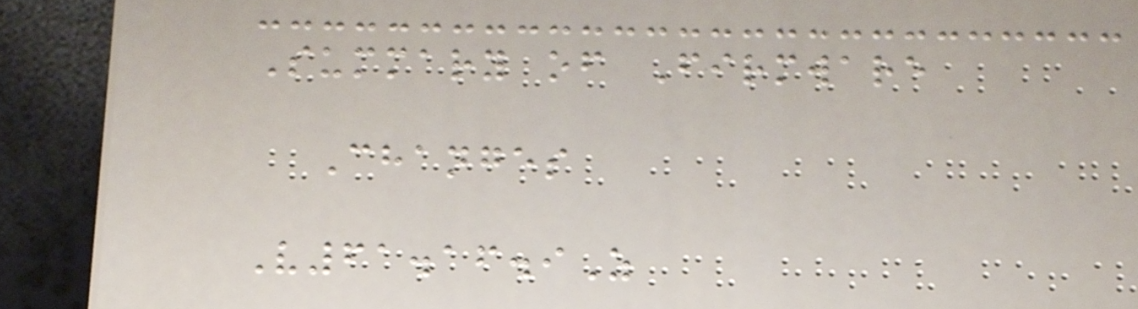Summary of Firmware
Changes
V61.16.9Z
